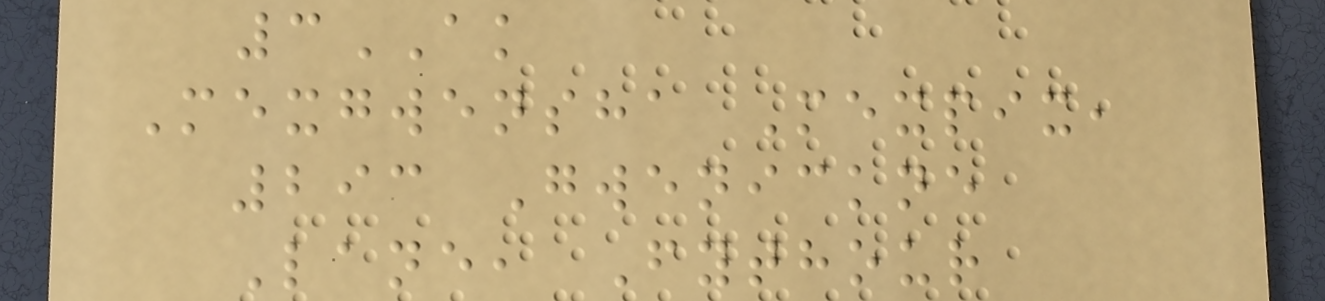3AK
Mexgwensha Mexpix,
293 Gwenickne
Lane, Fythour
